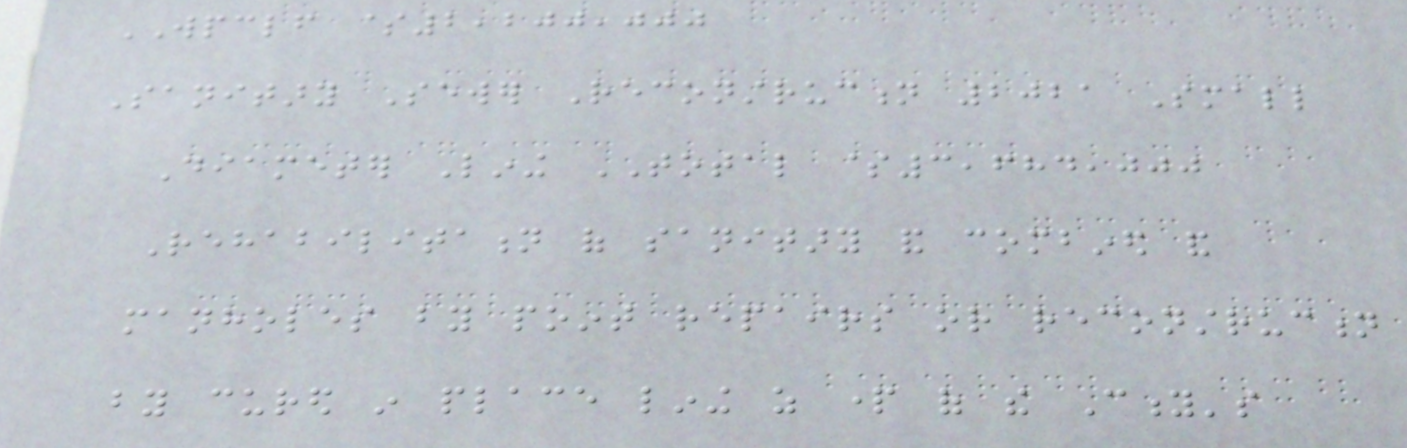WPCLF $2,200,000
Sanitary Sewer Reconstruction 2021 Small
Diameter Lining TOTAL $3,684,000
Rehabilitation of sanitary and combined and
manholes by point repairs or reconstruction
by cured in place lining as part of the City's
